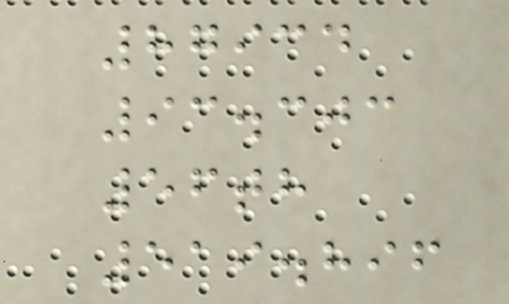87934
93.303
56th
519.896
